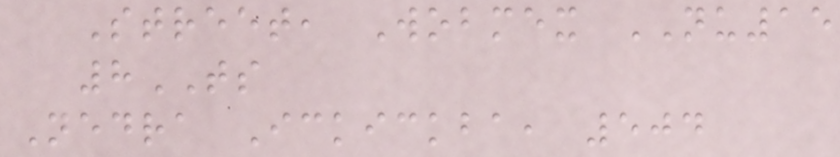Street, Wobmex NU15
8TS
Nedra Ickickba, 504
